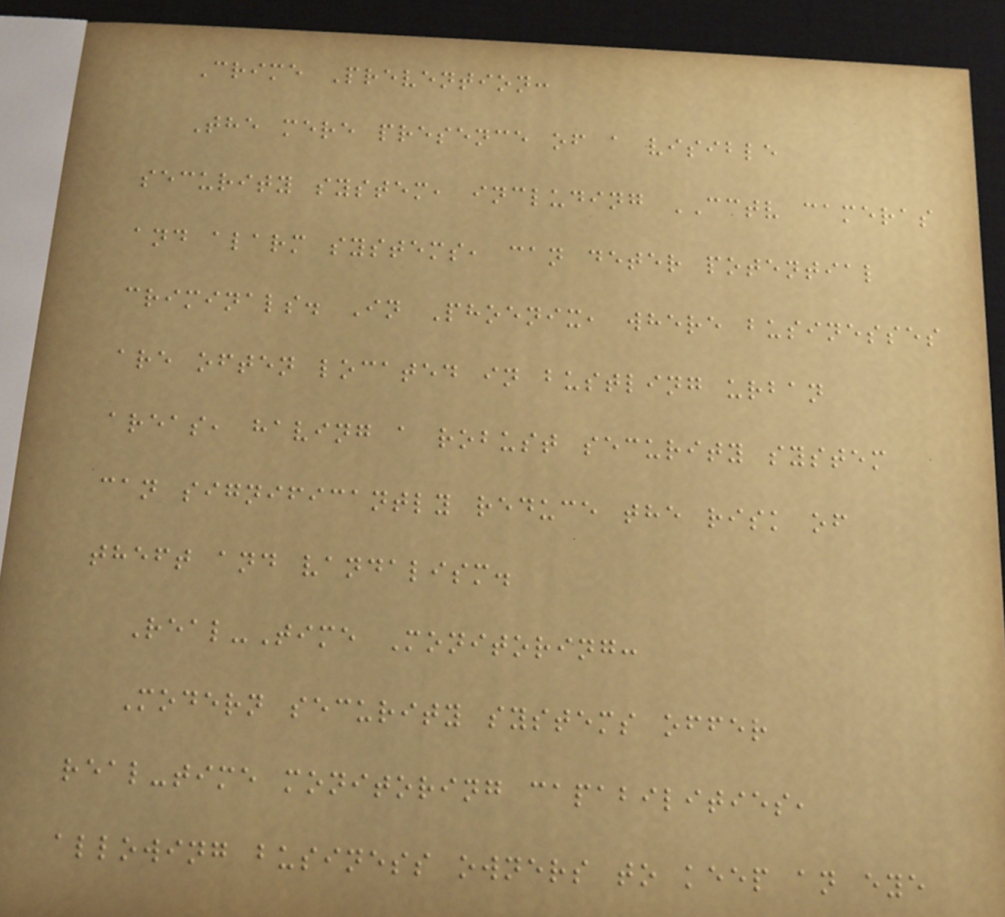Crime Prevention:
The mere presence of a visible
security system, including CCTV cameras
and alarm systems, can deter potential
criminals. In Phoenix, where businesses
are often located in bustling urban
areas, having a robust security system
can significantly reduce the risk of
theft and vandalism.
Real-Time Monitoring:
Modern security systems offer
real-time monitoring capabilities,
allowing business owners to keep an eye
